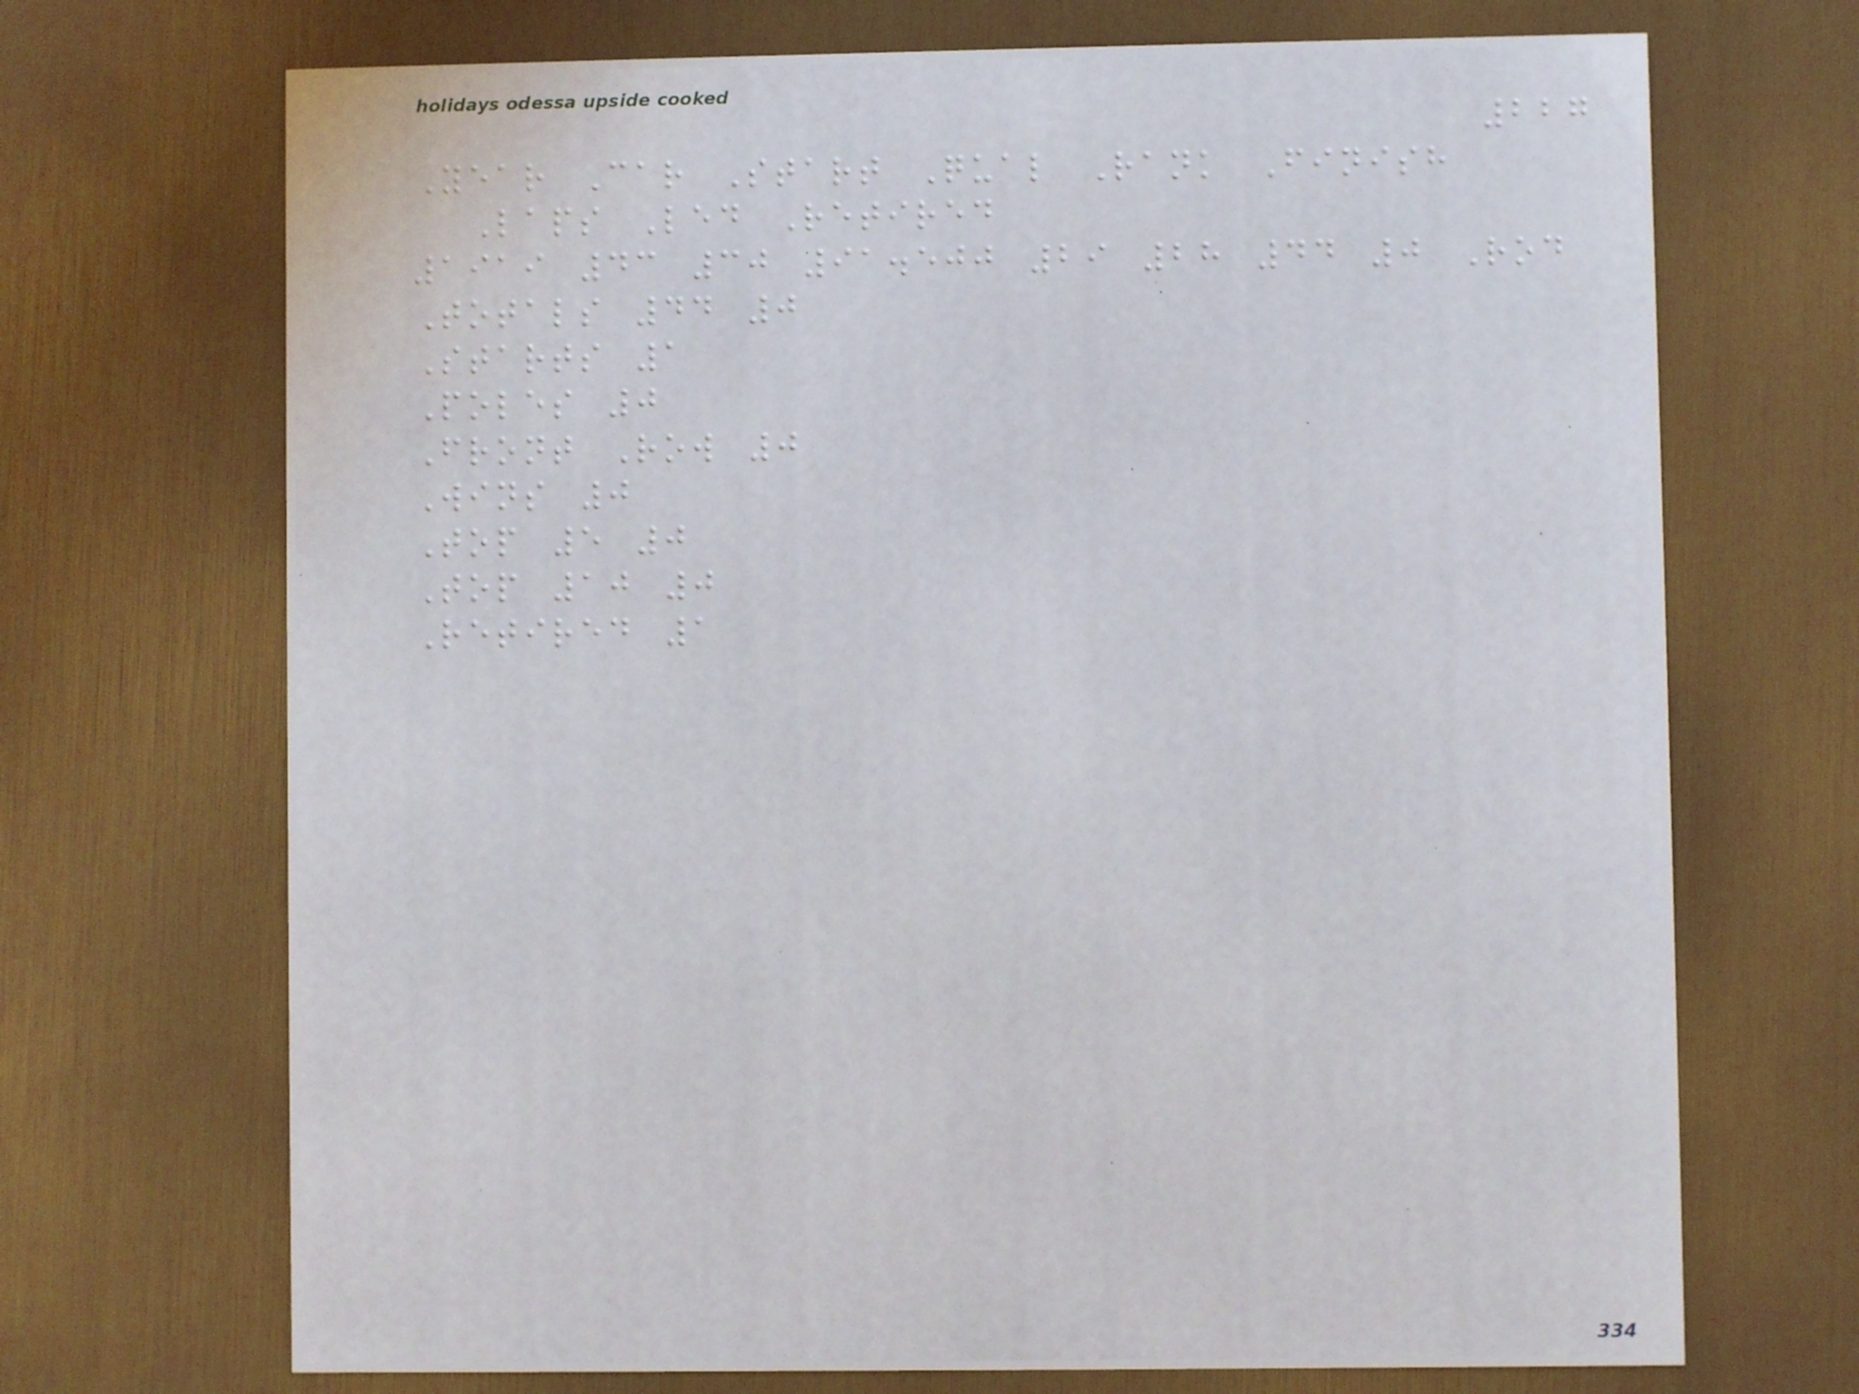227
Year Car Start Qual Rank Finish
Laps Led Retired
1919 43 30 91.500 29 28 44 0 Rod
Totals 44 0
Starts 1
Poles 0
Front Row 0
Wins 0
Top 5 0
Top 10 0
Retired 1
